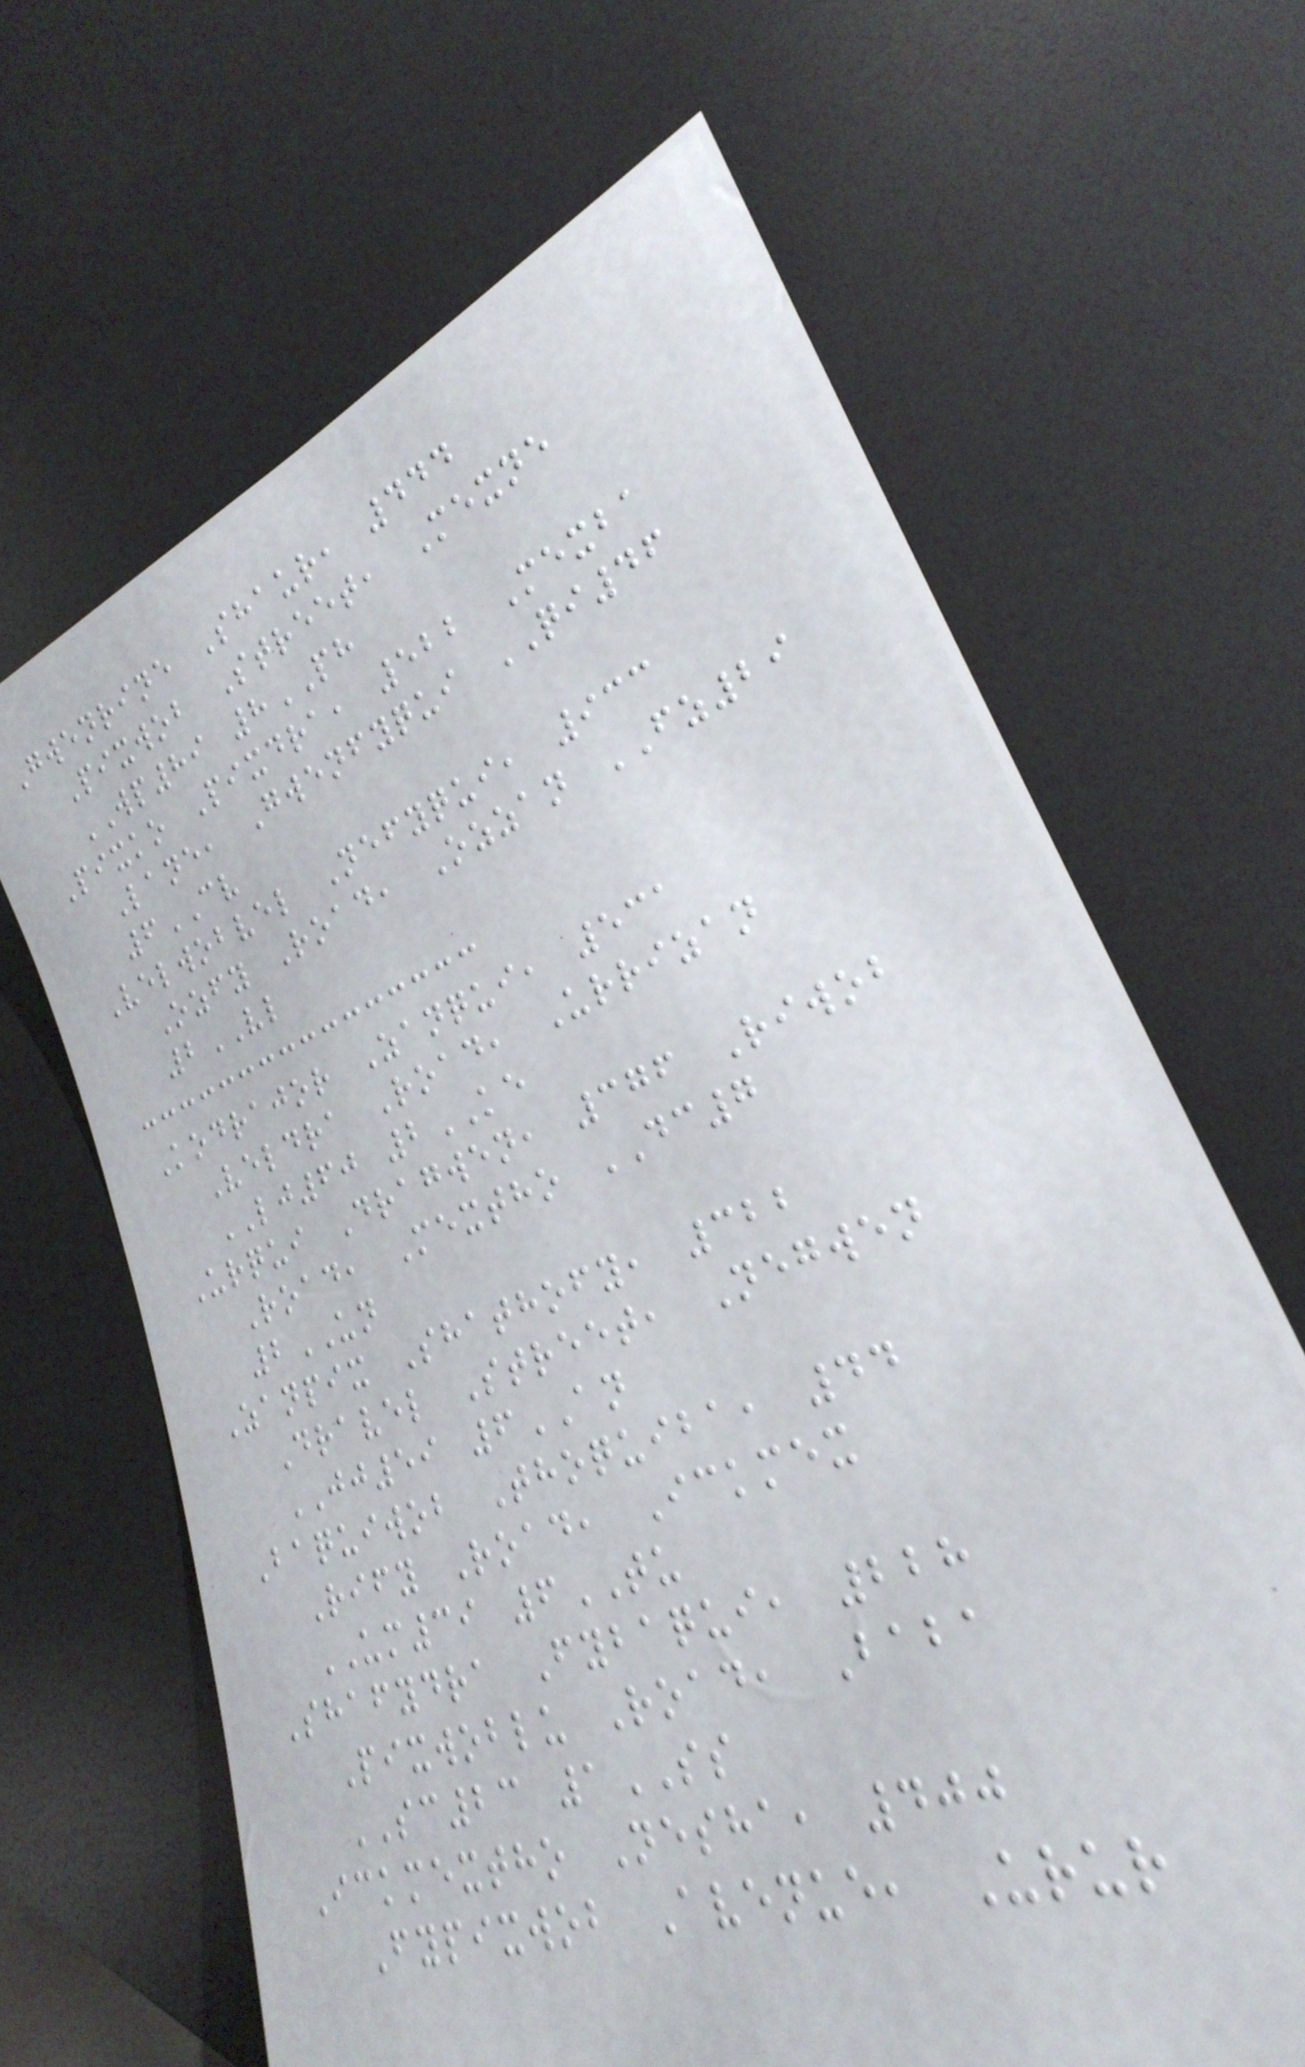Gwenrine Shaur, 444
Pixwob Street, Mexne
WP89 8PH
Pixko Pixdra, 522 Mexba
Lane, Gwenfyqui QI46
6CV
Velwobvel Nefyqui, 933
Ozfy Road, Ozzan FZ29
2VL
Kodrajor Zanqui, 531
Veldra Road, Urrizan
LJ60 2KE
Urqui Dragwen, 376 Riwob
Road, Mextho DC7
2UN
Zanpix Shathofy, 322
Dravel Street, Negwen
JJ59 6AN
Baquiwob Thoquiba, 44
Rify Road, Ickmex
UM39 6TU
Shafydra Fybaqui, 228
Pixwoblu Road, Baba
SC23 1SS
Ickmextho Nesha, 400
Fypixwob Avenue, Urur
